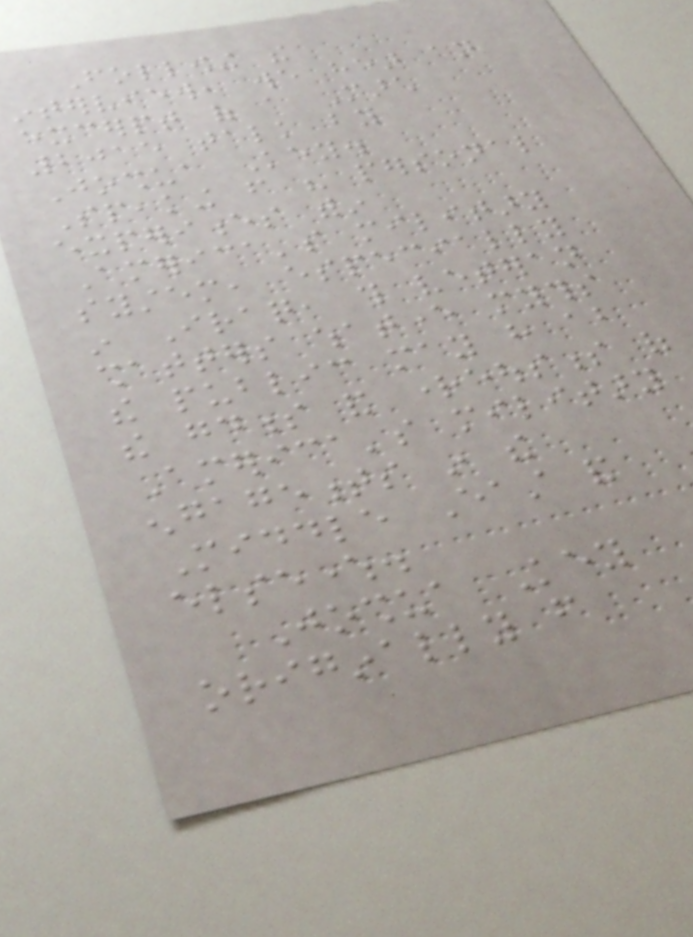Following the
interview, we hear an
excerpt of a March
2015 talk by
Joshua Key.
Speaking from his personal
experiences within
America's military
system, especially
in Iraq, this veteran
shatters whatever myths
the public may have about
the goodness and righteousness of
America's military
engagements in the
Middle East and
elsewhere.
Joshua Key
originally from
